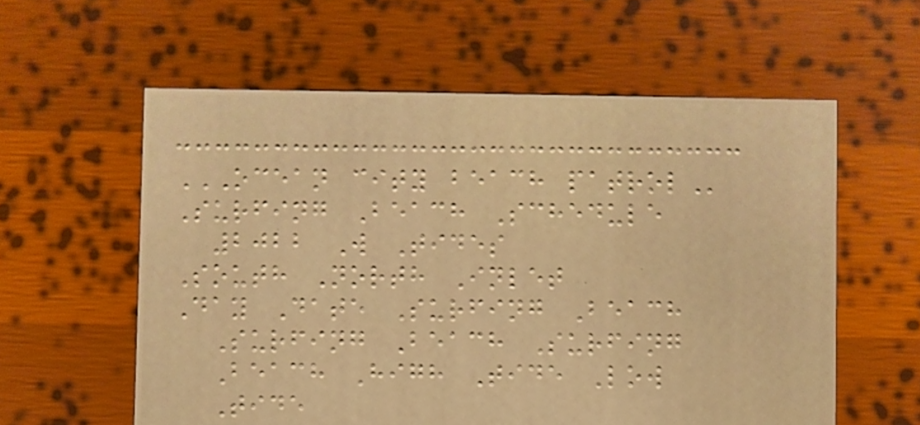OCEAN CITY BEACH PATROL
Surfing Beach Schedule
2022 W Tides
South North Inlet
Day Date Surfing Beach
Surfing Beach Surfing
Beach High Tide Low
Tide
